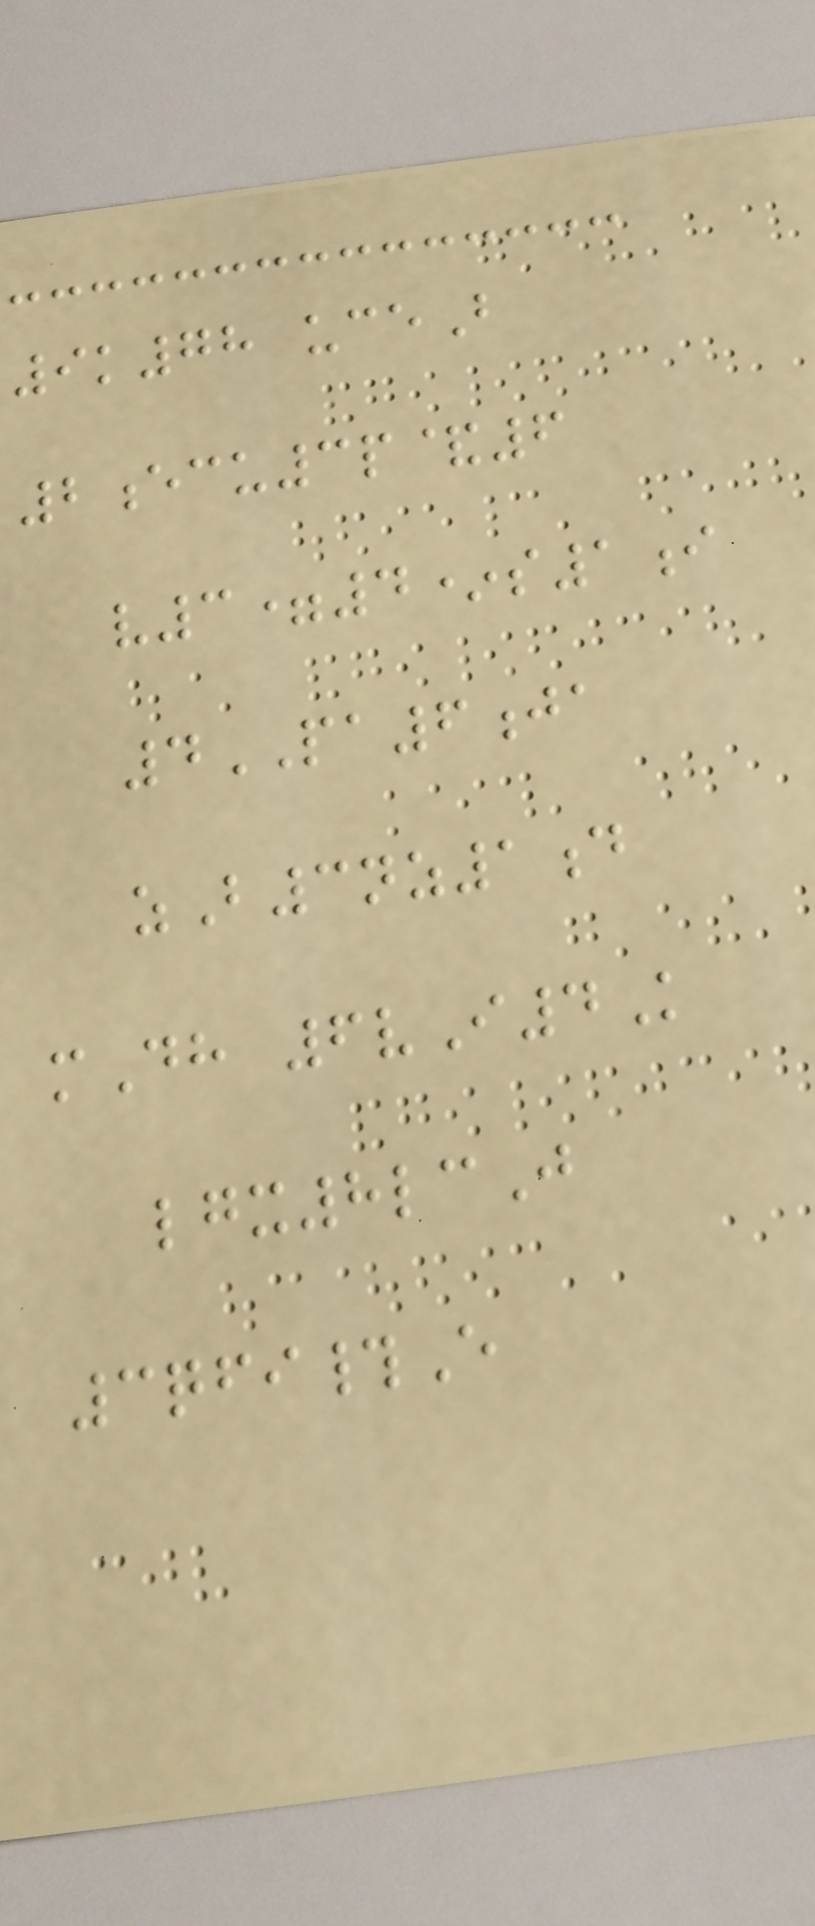9k78 uceB
2ecu3p&6
v3=4*s1i
4PA6ja
zB3nz1d
mDh 6vI4K
lgx8lcJ
3qfi#E
